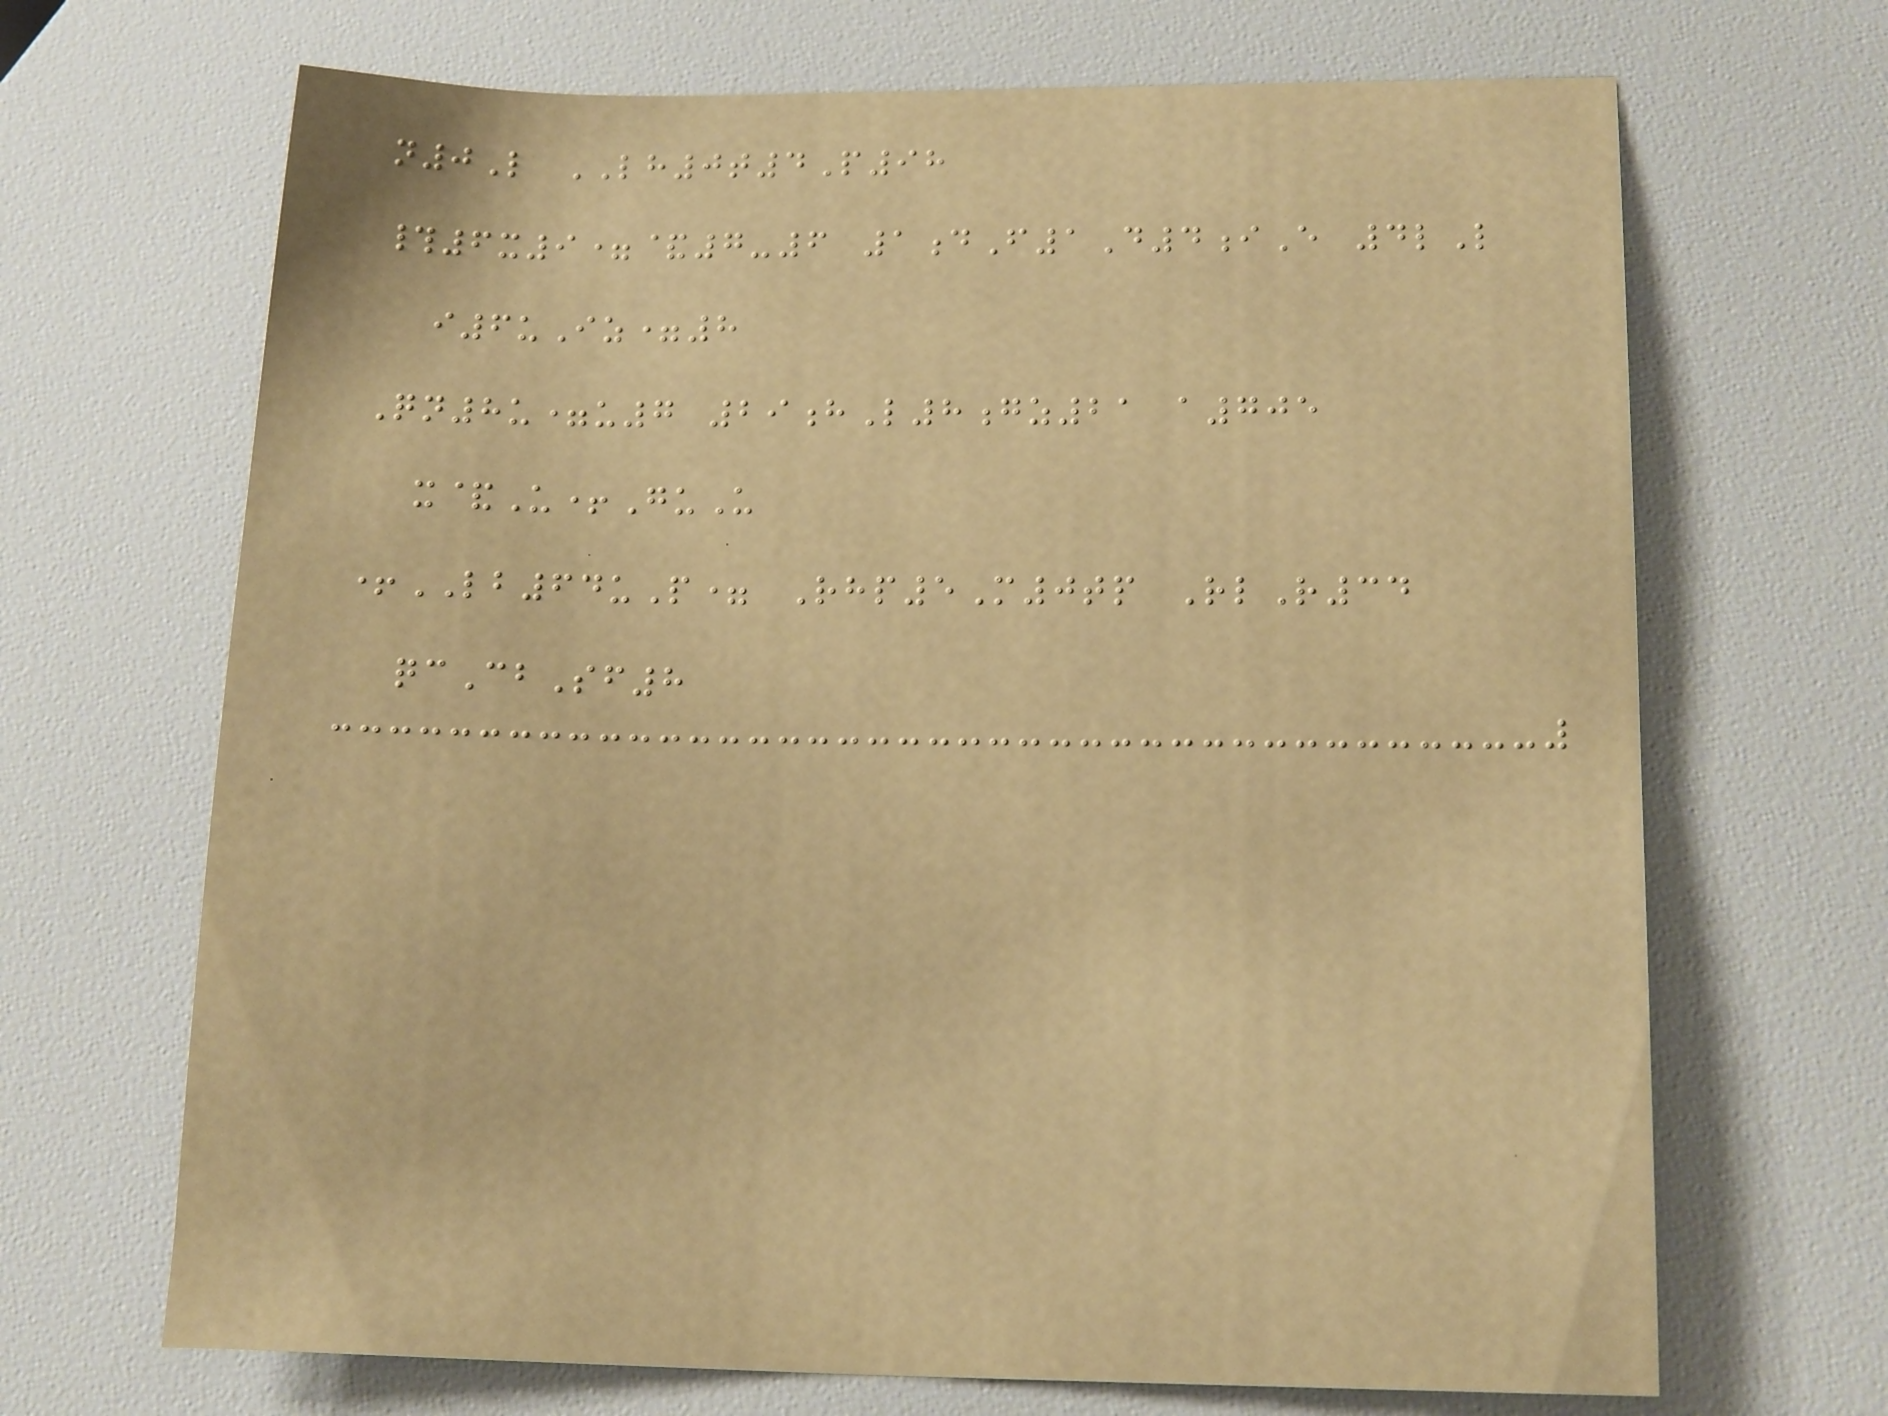n0L LH0t4P98
#6x9=&7-6 1dF1D4iE 4lL
i6uIz=8
Qn8u=u7 29hL8gz21 a705
x&U+GuU
+LB64uP= Rhp5M0tp RlR34
qcCbSf8
